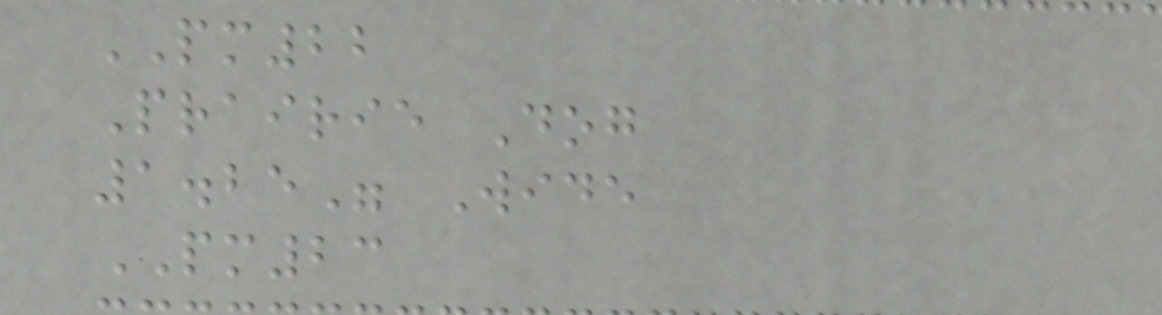PM22
Prairie Dog
1.25" Wide
PM23
